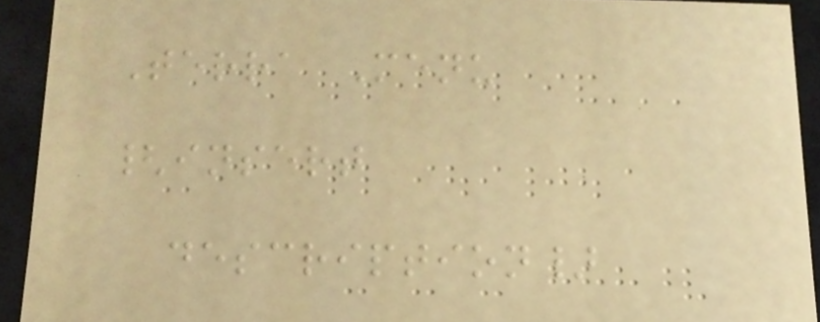Terra Menu
{insert
description}
